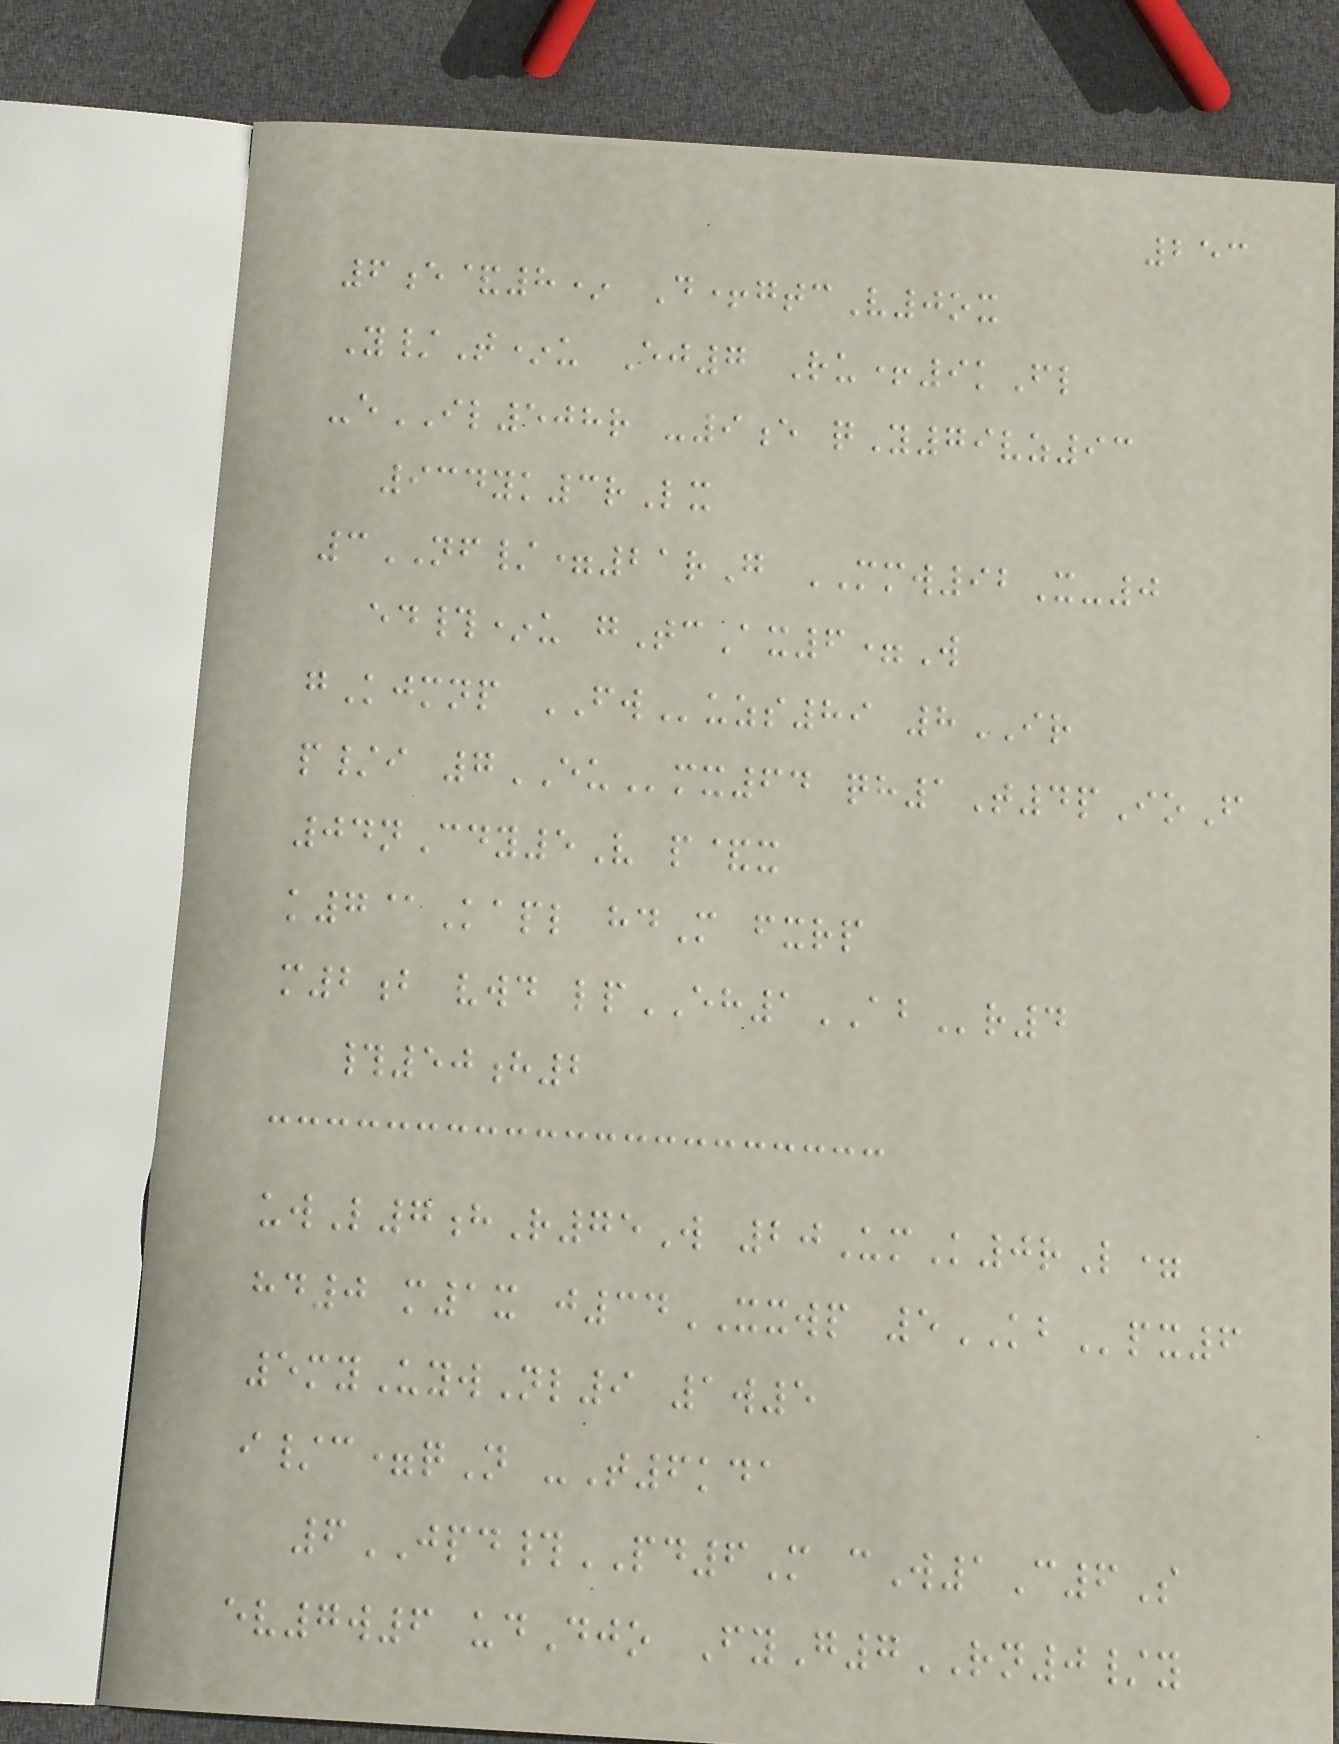253
6e&8* D+gtcV0ox
Y/T*u Ej7 Ru+9kFl
-eIL508r -9e qY79vz93
934yk3rLx
3NF/=21rG MMW92X-0
ed#*u gTcAx6=W
gKjmnp FWuzs89 8IR
p/i 7EUmx64 qh1T4pIoF
04nCdy5V p&x
k7@Kapl hdM fxrp
m2b vwd lpEH1ABr4
#50h2
uwL7hR75W 20UmK0rL=
hd0 m1x j34XXWP 5KBpx6
5myUywNl9 1w5
i/c=qN -T6kda
6JPD#PD6M cW1C6S
ev7w6 udDjo FyG7RN0/y
